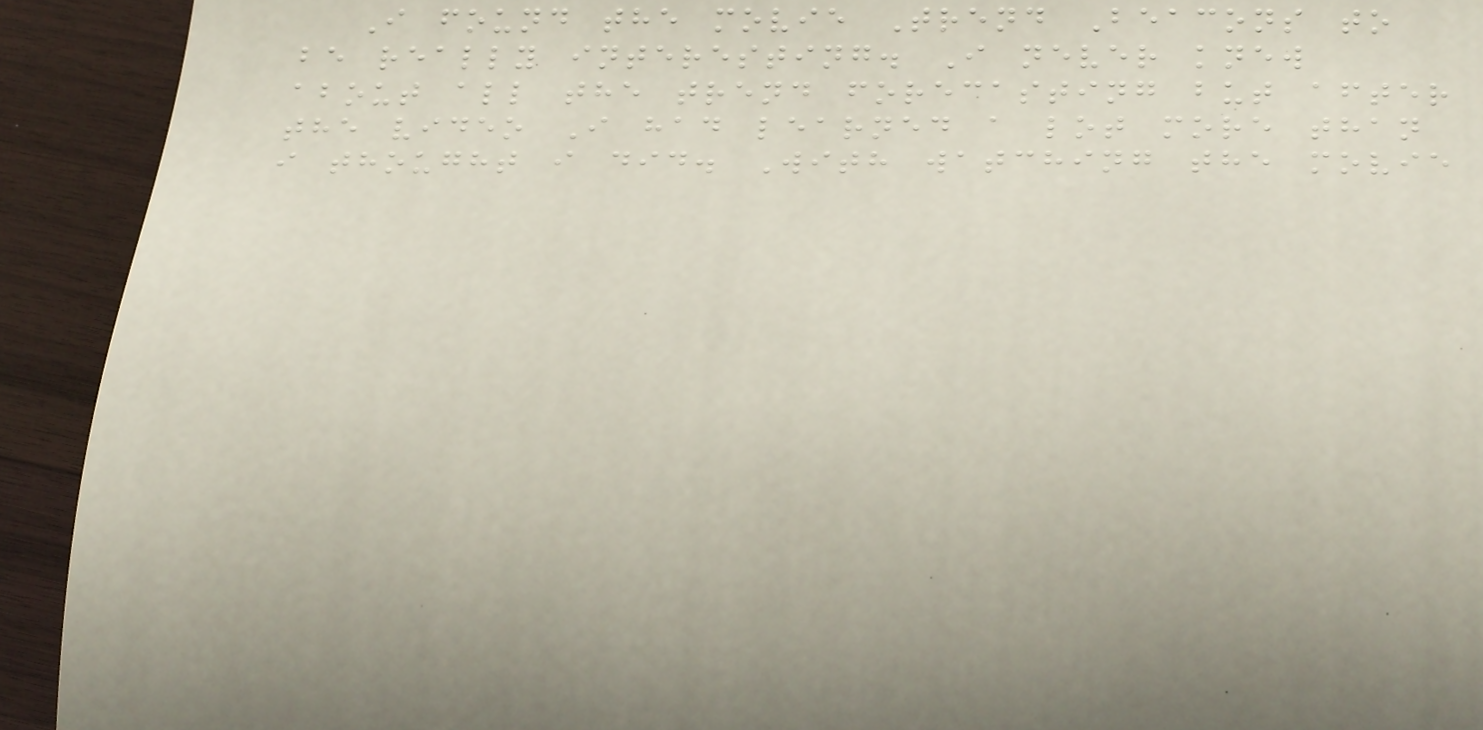I found the movie Trend Beacons to
be really interesting. I never knew
about all the trend forecasting but after
the video I had learned a lot more than
i thought i did. With watching the movie
